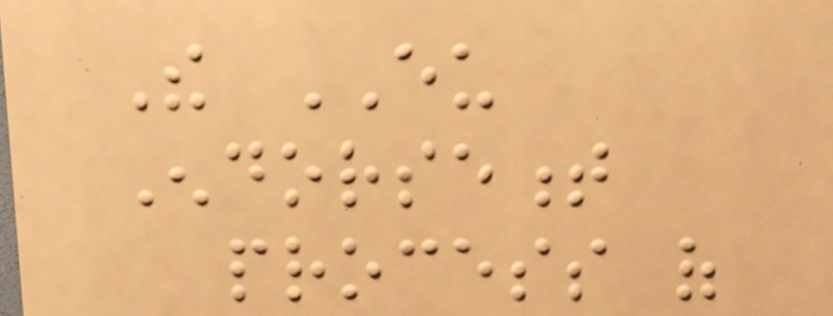The EU
Endorsement
process of
